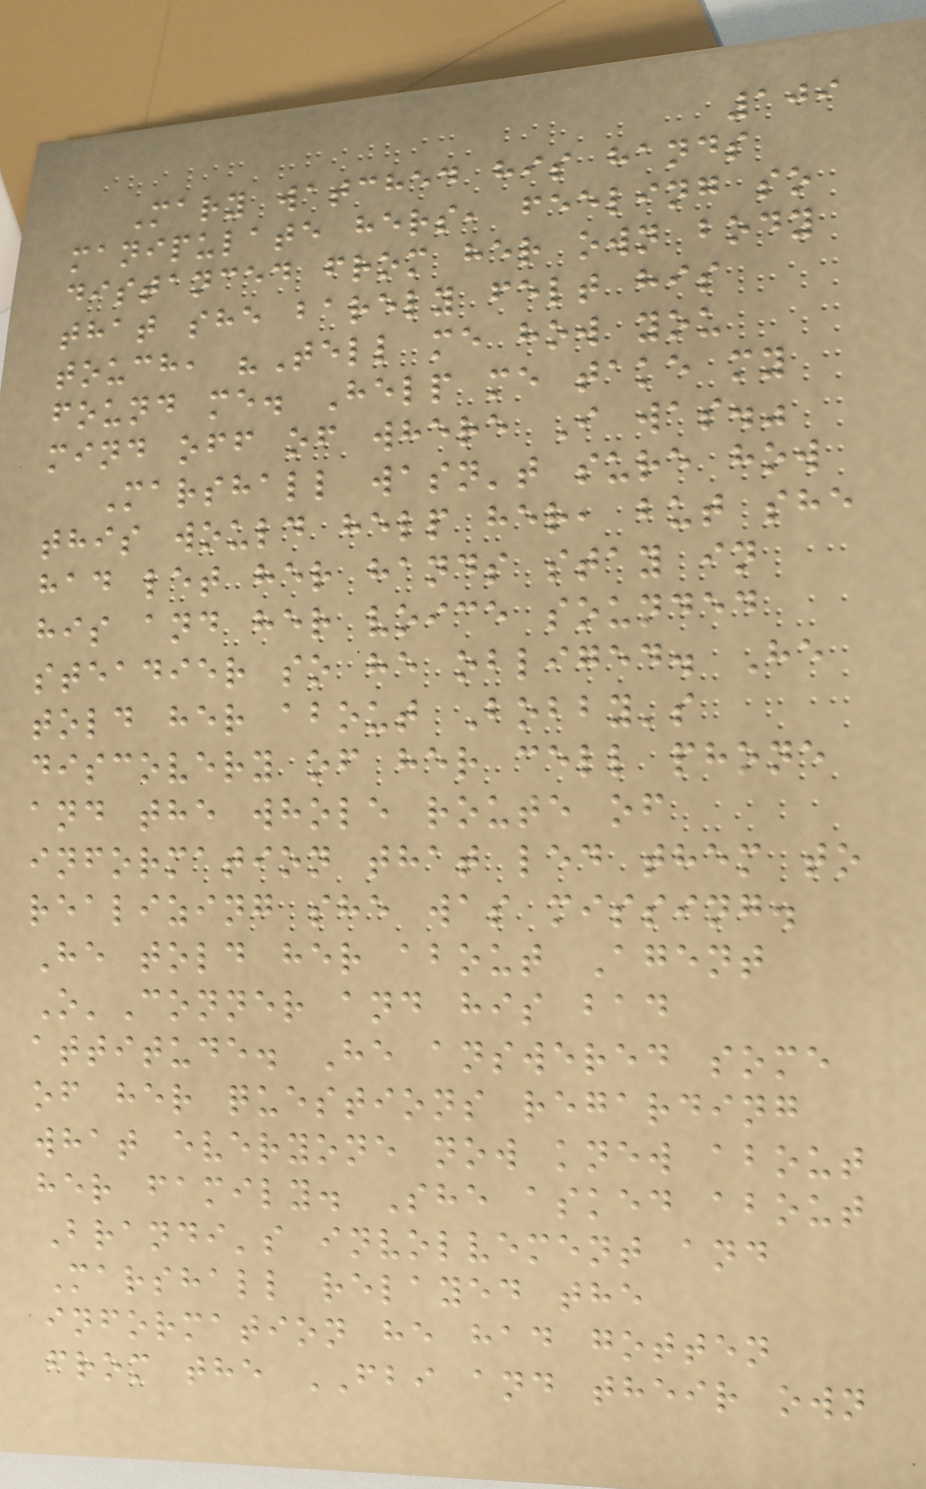109
Mary watched his hands
manipulate hers, feeling so
distanced from her own body
that she barely felt his
touch, "Tell me how you
found me. Help me take my
mind off of where I was."
Marshall wasn't sure how
this would help her, but she
had let her hands stay in
his and her voice sounded
steadier so he obliged. He
told her about Bobby's
discovery of her cell phone
and the whole route of
information that led them to
realizing she was missing.
He told her about Agent
O'Conner and his bad
attitude. He answered some
of her questions regarding
what everyone now knew about
her family. She asked about
Brandi's involvement and
Marshall relayed the
information he had gotten
from the FBI and their own
